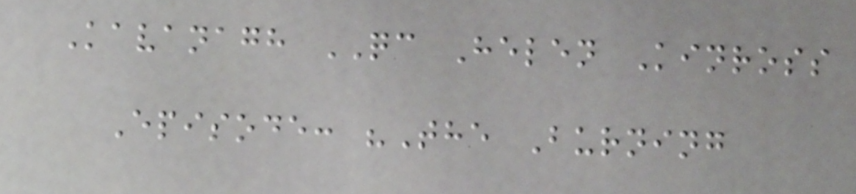Kavanagh QC Helen Kinross
Episode: "The Burning
